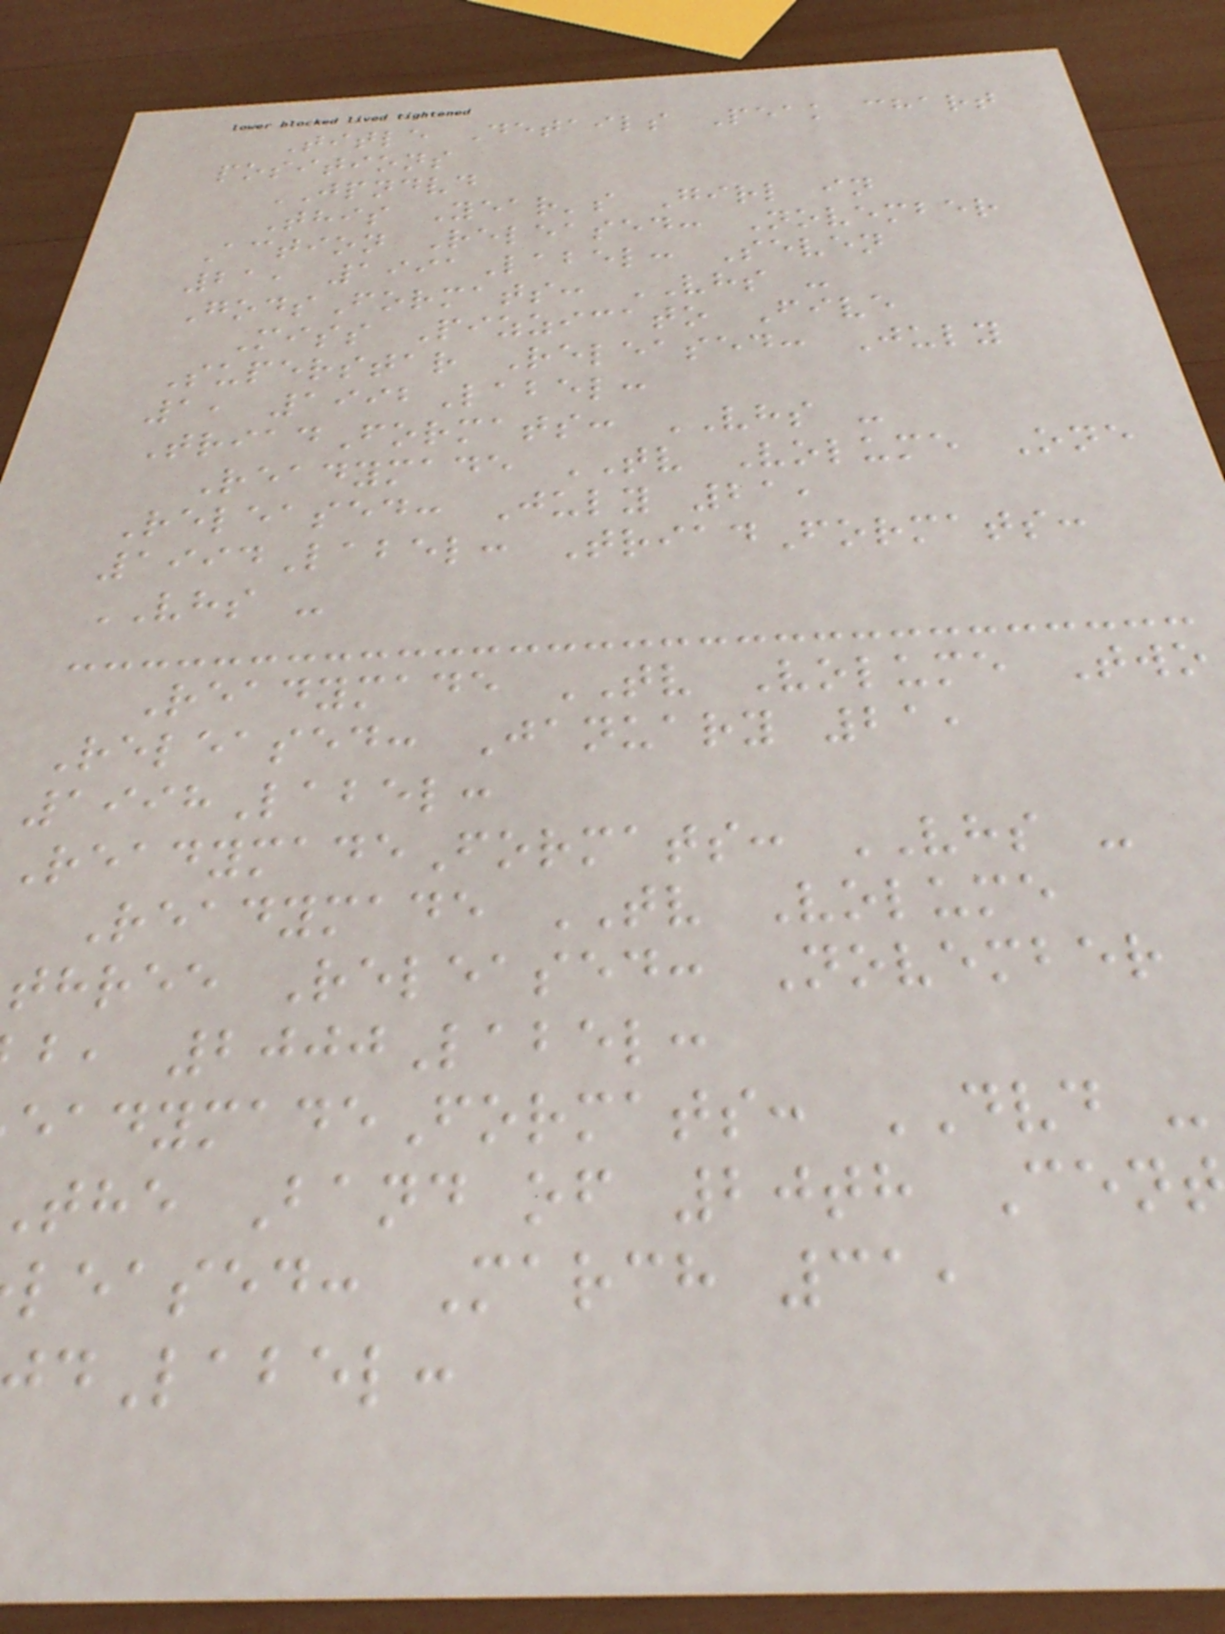Title Details Peak chart
positions
JPNDVD
This Year's Girl in
Action Released: November
21, 1991Label: Seven
GodsFormats: VHS -
Miss Pizzicato Five
Superstar Released: July
1, 1992Label:
TriadFormats: VHS -
Readymade TV Volume One
Released: July 21,
1994Label: TriadFormats:
VHS -
Readymade TV Volume Two
Released: January 21,
1998Label:
ReadymadeFormats: VHS -
Readymade TV Volume
three Released: November
b, 2000Label:
eadymadeFormats: DVD -
the Band of 20th Cen
leased: March 31,
Label:
